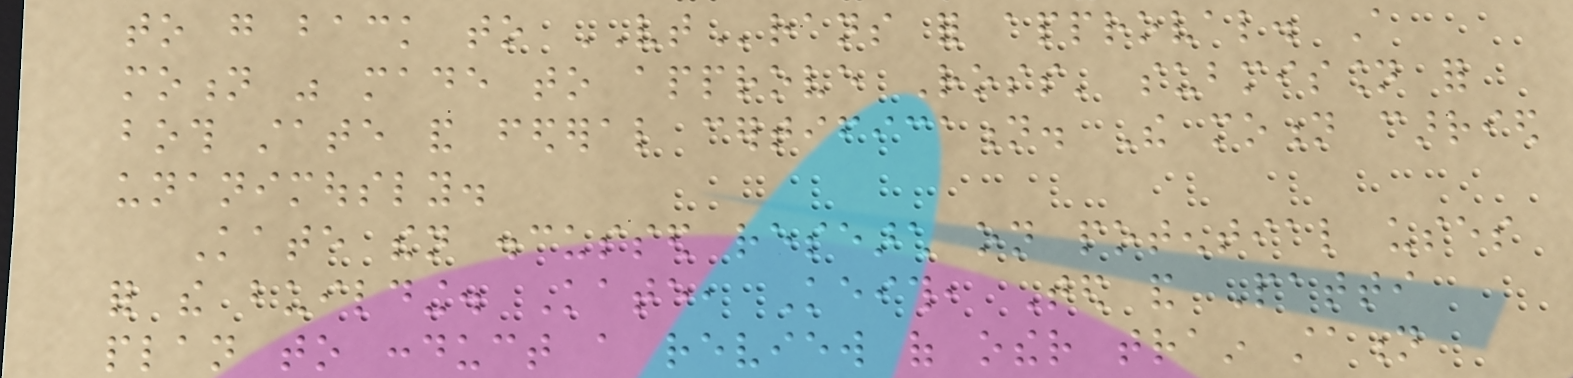to go back to VTrans for approval. A
motion was made to approve Ross' submission for
both state and federal certification. The motion carried
unanimously.
Kate then discussed research on potential uses
for the building. Kate, Keith, Ted and Patti
plan to conduct a review of other train station
